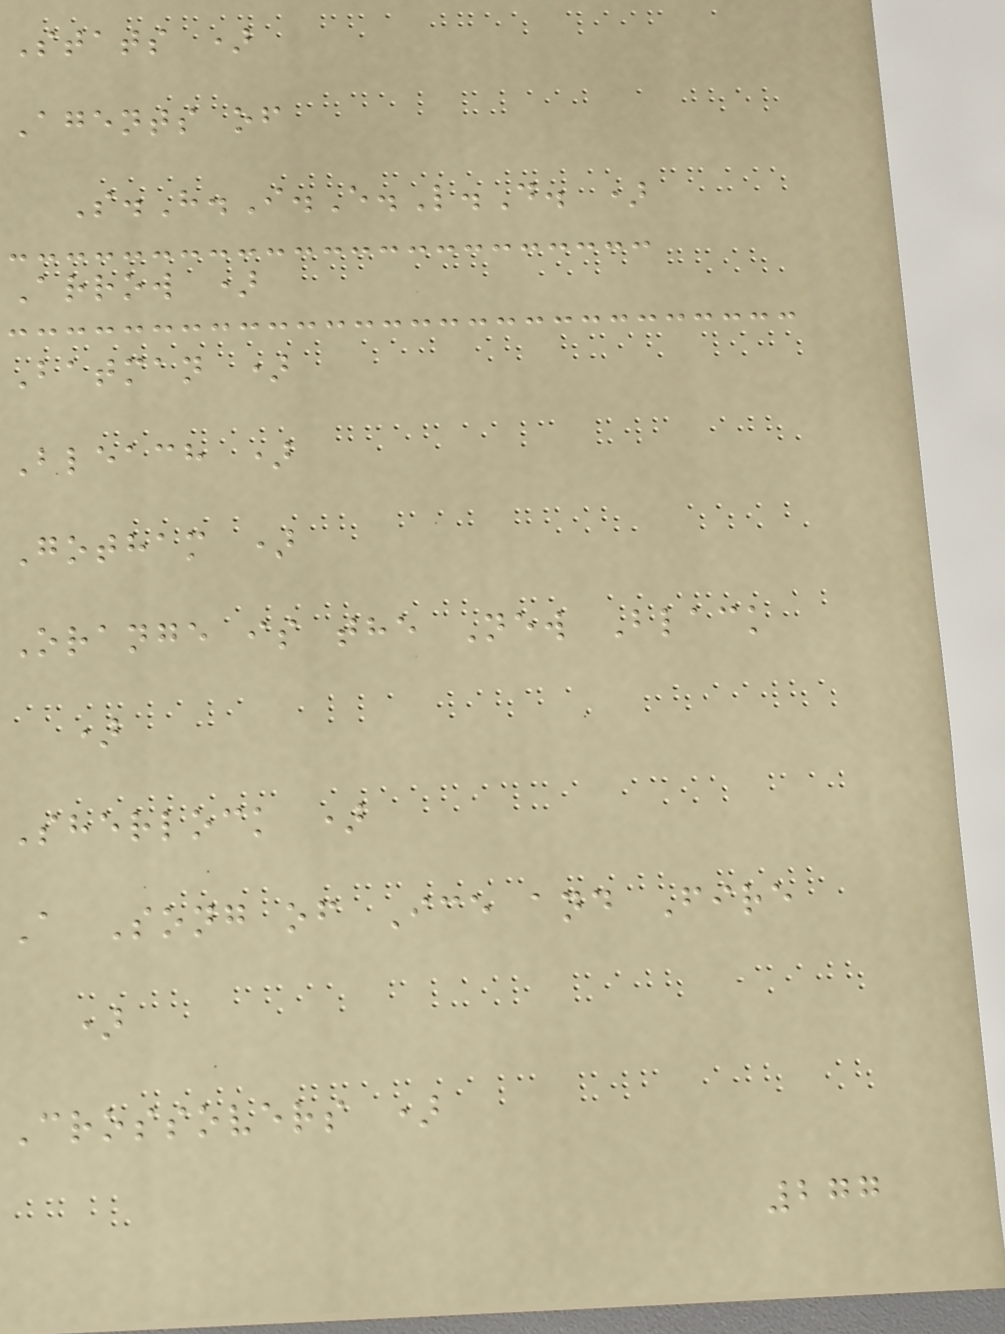Stats )
Agents of
S.H.I.E.L.D. )
Arrow )
Batman )
Bleach )
Gotham )
Orange is the New Black
)
Sherlock )
A Song of Ice and Fire
)
Crossovers )
277
